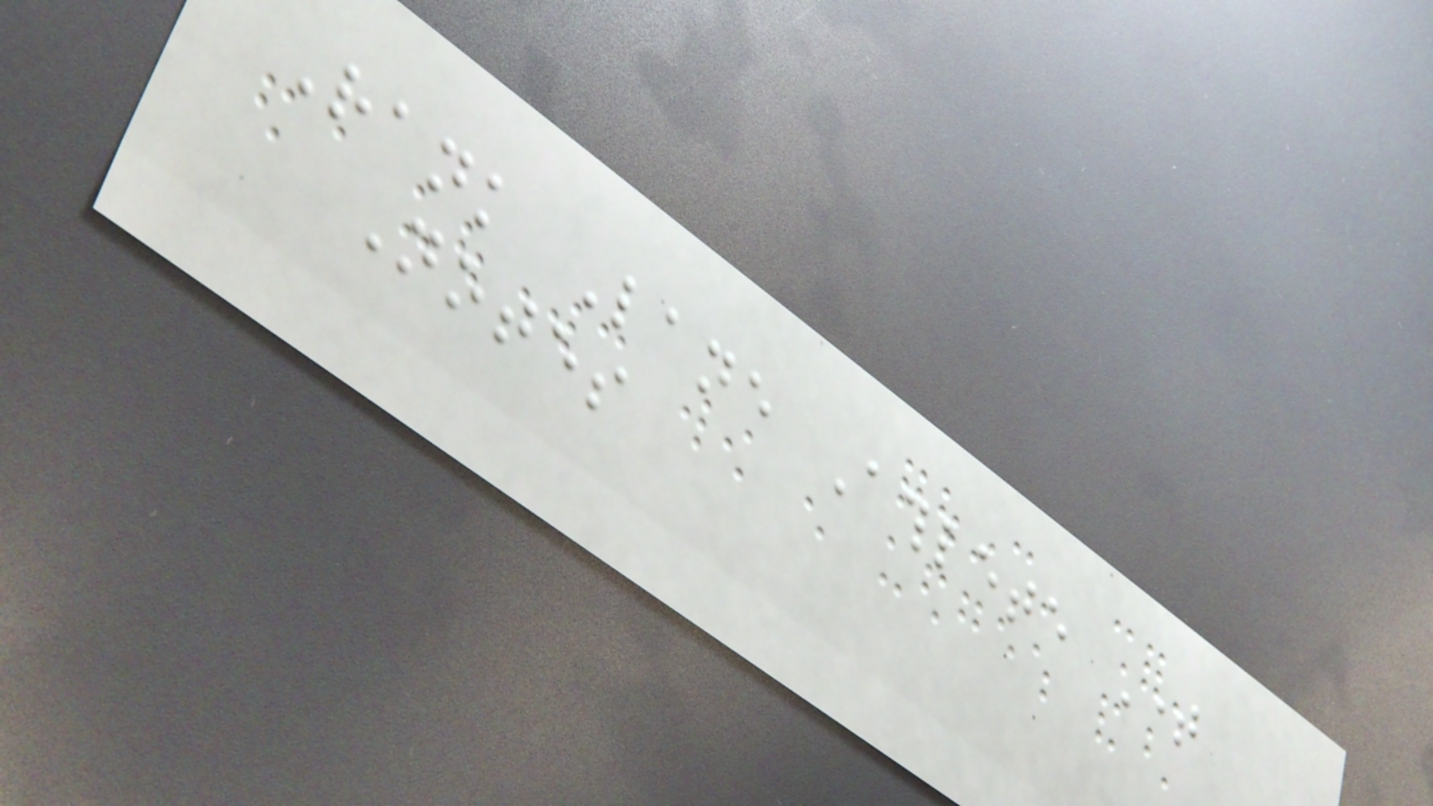Rank Lane Athlete Time
Notes
